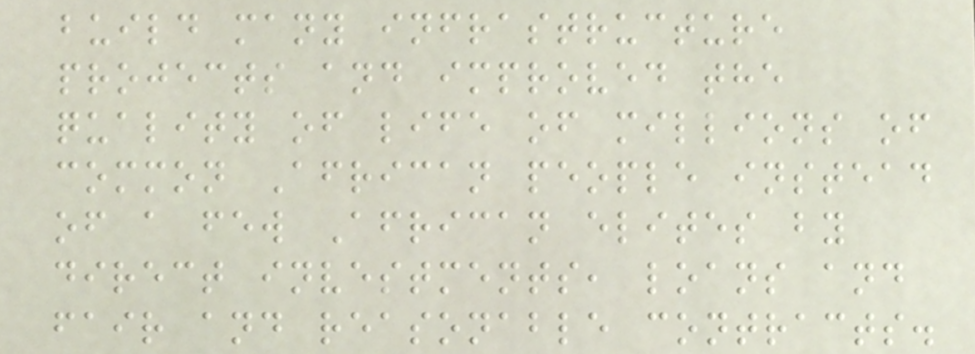build many infrastructure
projects and improved the
quality of life of millions of
common African people instead
of a few African elites by
direct investments, loans and
fair and reasonable contracts.
